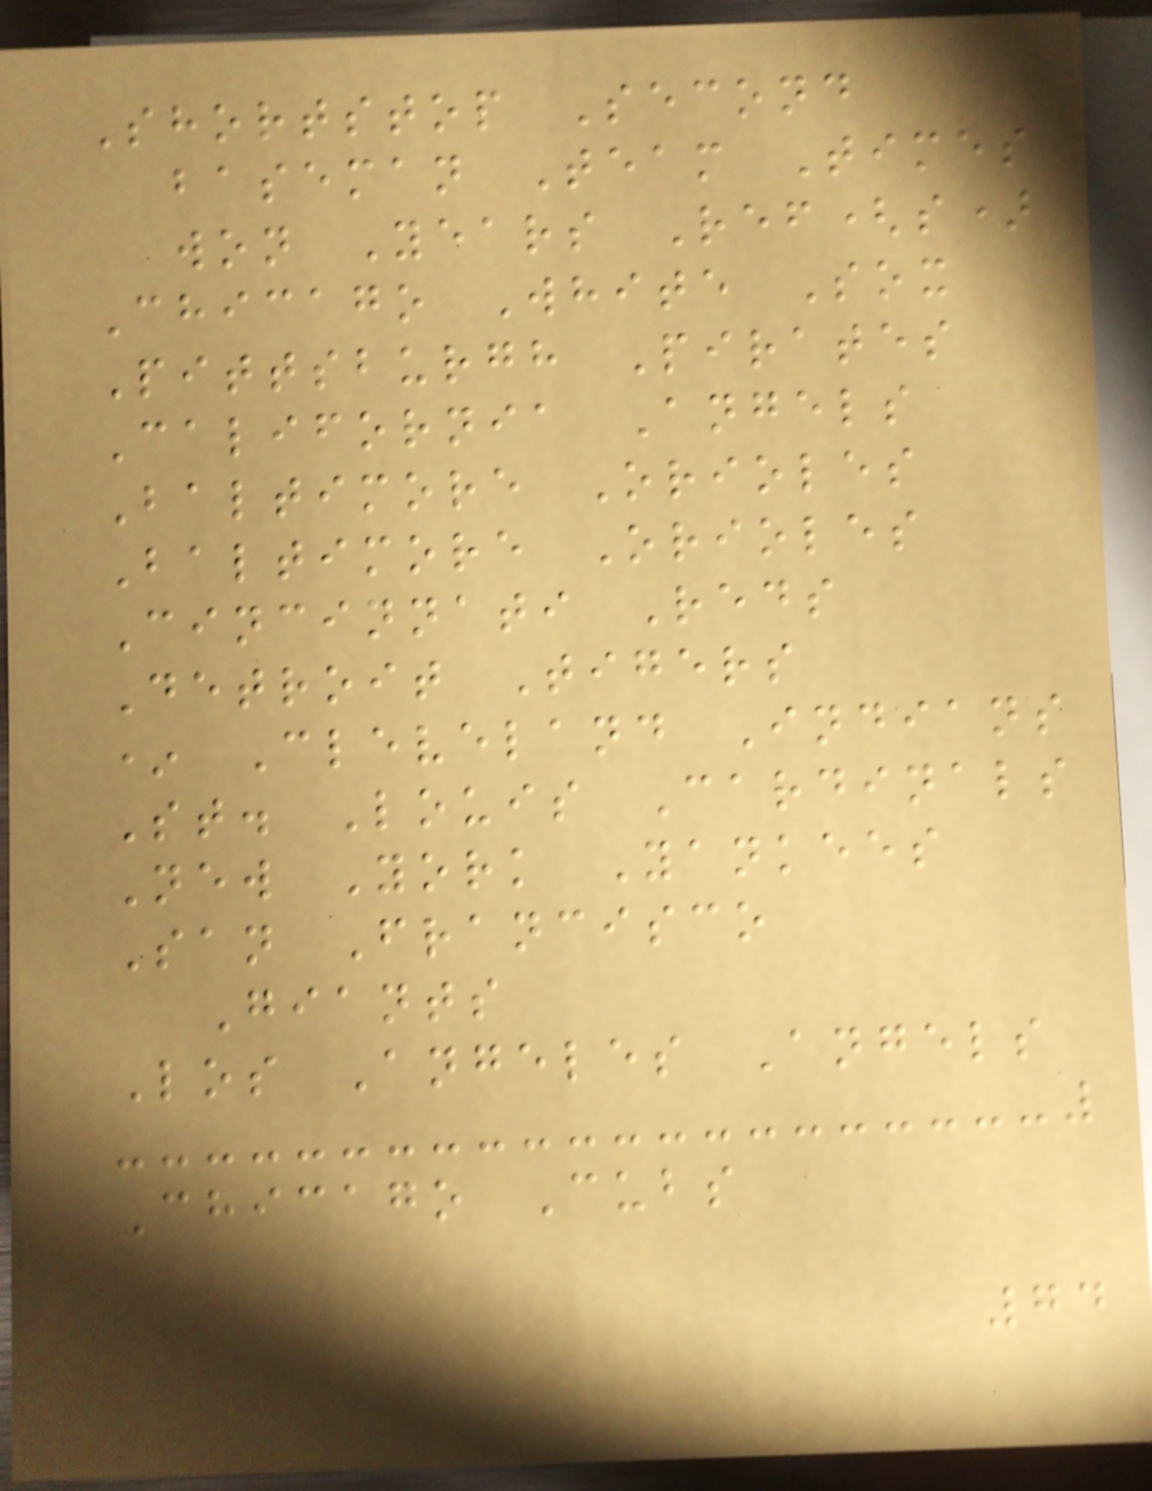Shortstop Second
baseman Team Times
won Years Ref(s)
Chicago White Sox
Pittsburgh Pirates
California Angels
Baltimore Orioles
Baltimore Orioles
Cincinnati Reds
Detroit Tigers
* Cleveland Indians
St. Louis Cardinals
New York Yankees
San Francisco
Giants
Los Angeles Angels
Chicago Cubs
74
